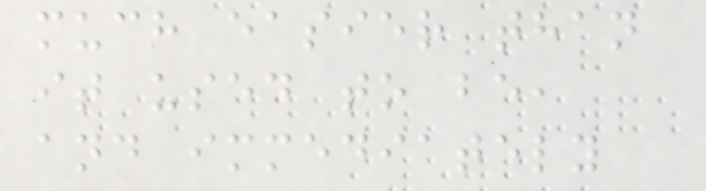much easier than
it used to be,
and immediately
